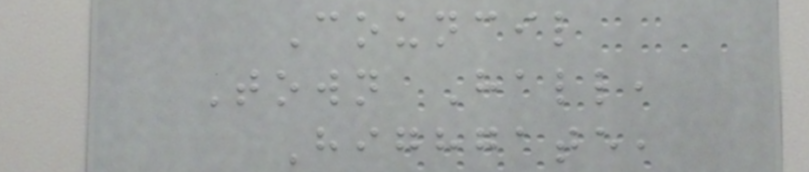Council
Town Hall,
Highgate,
